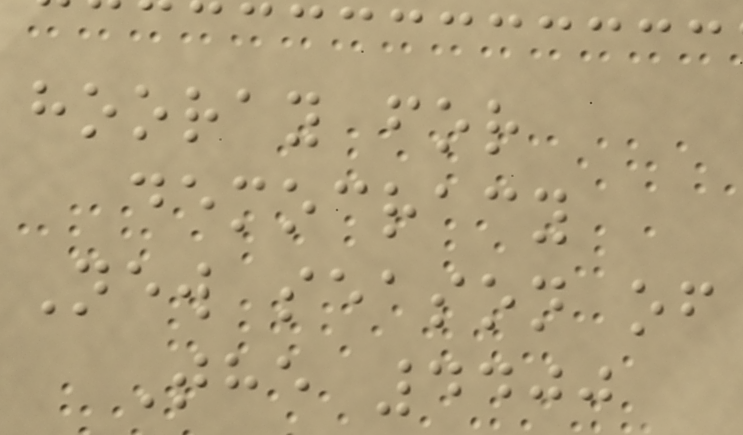hooray for
democracy
New season of
The 4400
